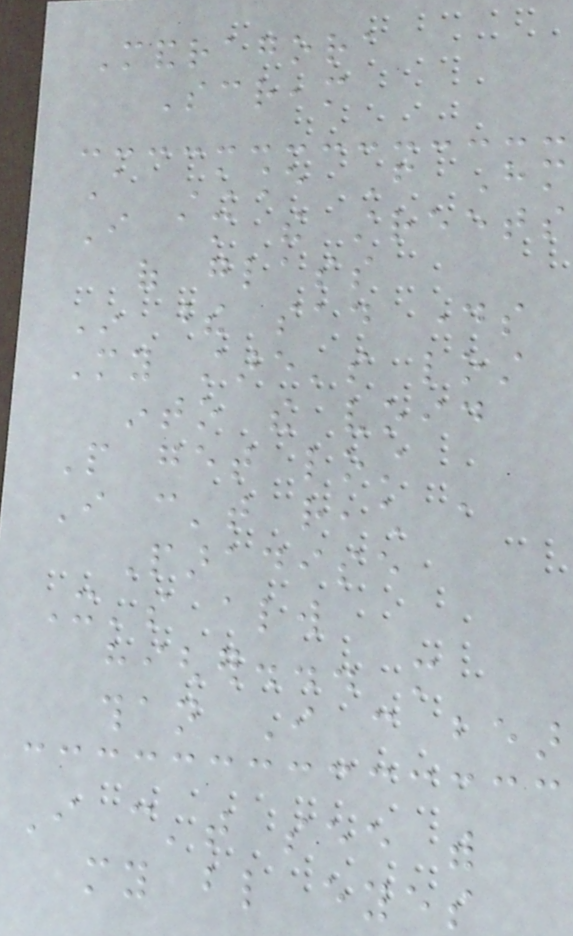Mandragora
Scream
A Chance From Him
I am the streets
of glass
In these sad days
My stare's lost
into the void
People get lost
I can't reach a
Paradise
It's always
higher... more
than I can bear
I can't see with
my blind eyes
